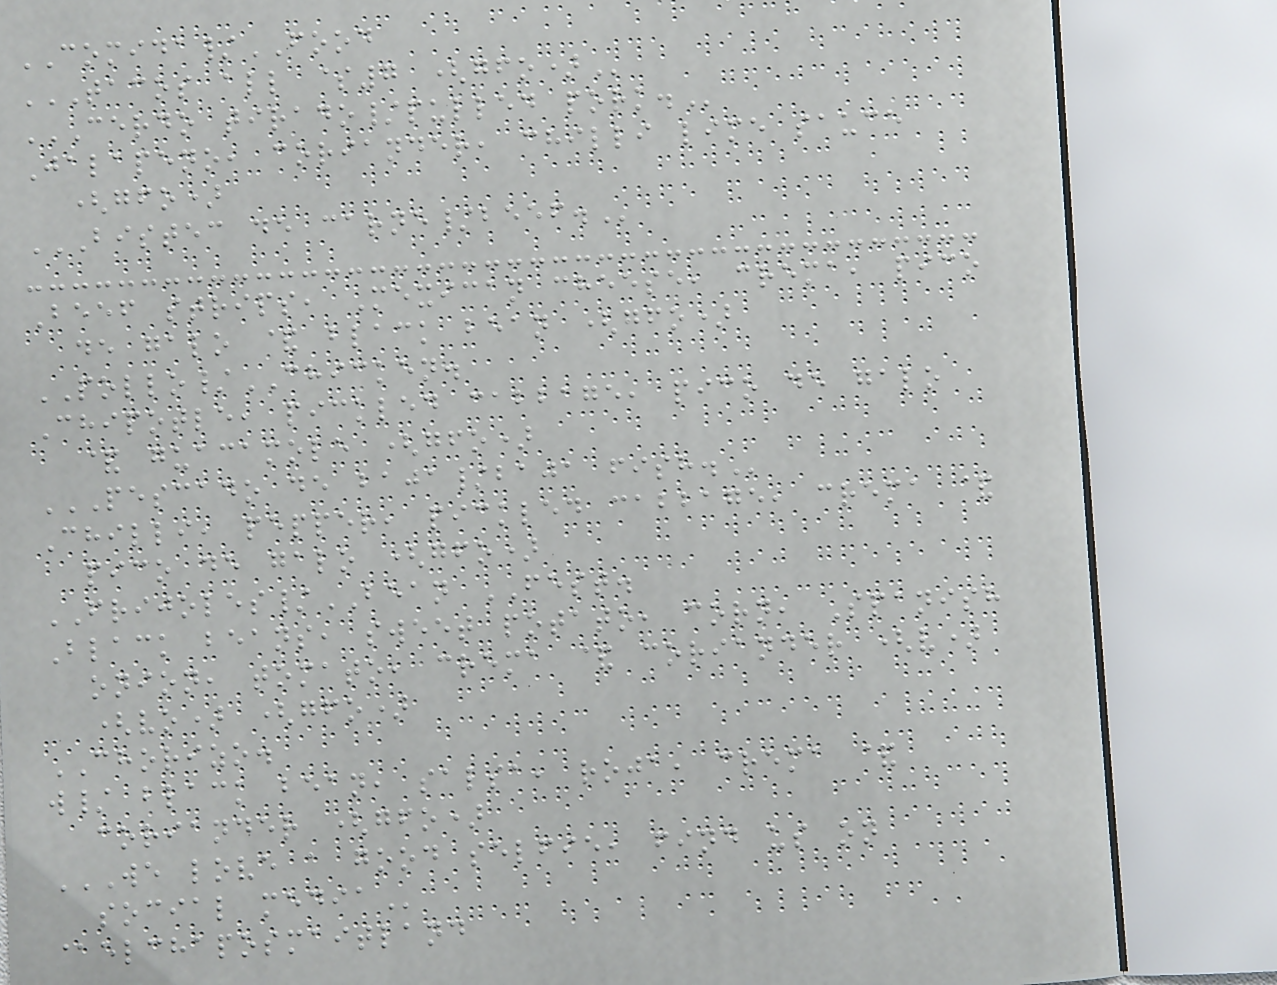COMIDA/FOOD
TACOS ALL $7 (GFO)
CERDO TIRADO/PULLED PORK.
Jalapeno, coriander, chilli lime sauce
(gfo)
BISTEC DE CARNE/BEEF.
Beef strips, Mexican cheese, crema, pico
de galo & black bean (gfo)
POLLO/CHICKEN.
Chipotle, pickled cabbage, pico de galo
& guacamole (gfo)
PESCADO DE BAJA/BAJA FISH.
Chilli, pepper, pickled cabbage, crema &
pico de galo (gfo)
FRIJOLES/BEAN FEST.
Black beans, sweet potato, corn, Spanish
onion, tomato, crema & coriander (v)
(vo) (gfo)
CHORIZO.
w/ black bean, salsa, roja, crema &
coriander (gfo)
WE LOVE A GOOD SELFIE, FIND US ON
SOCIAL MEDIA
@elchaposmaitland
